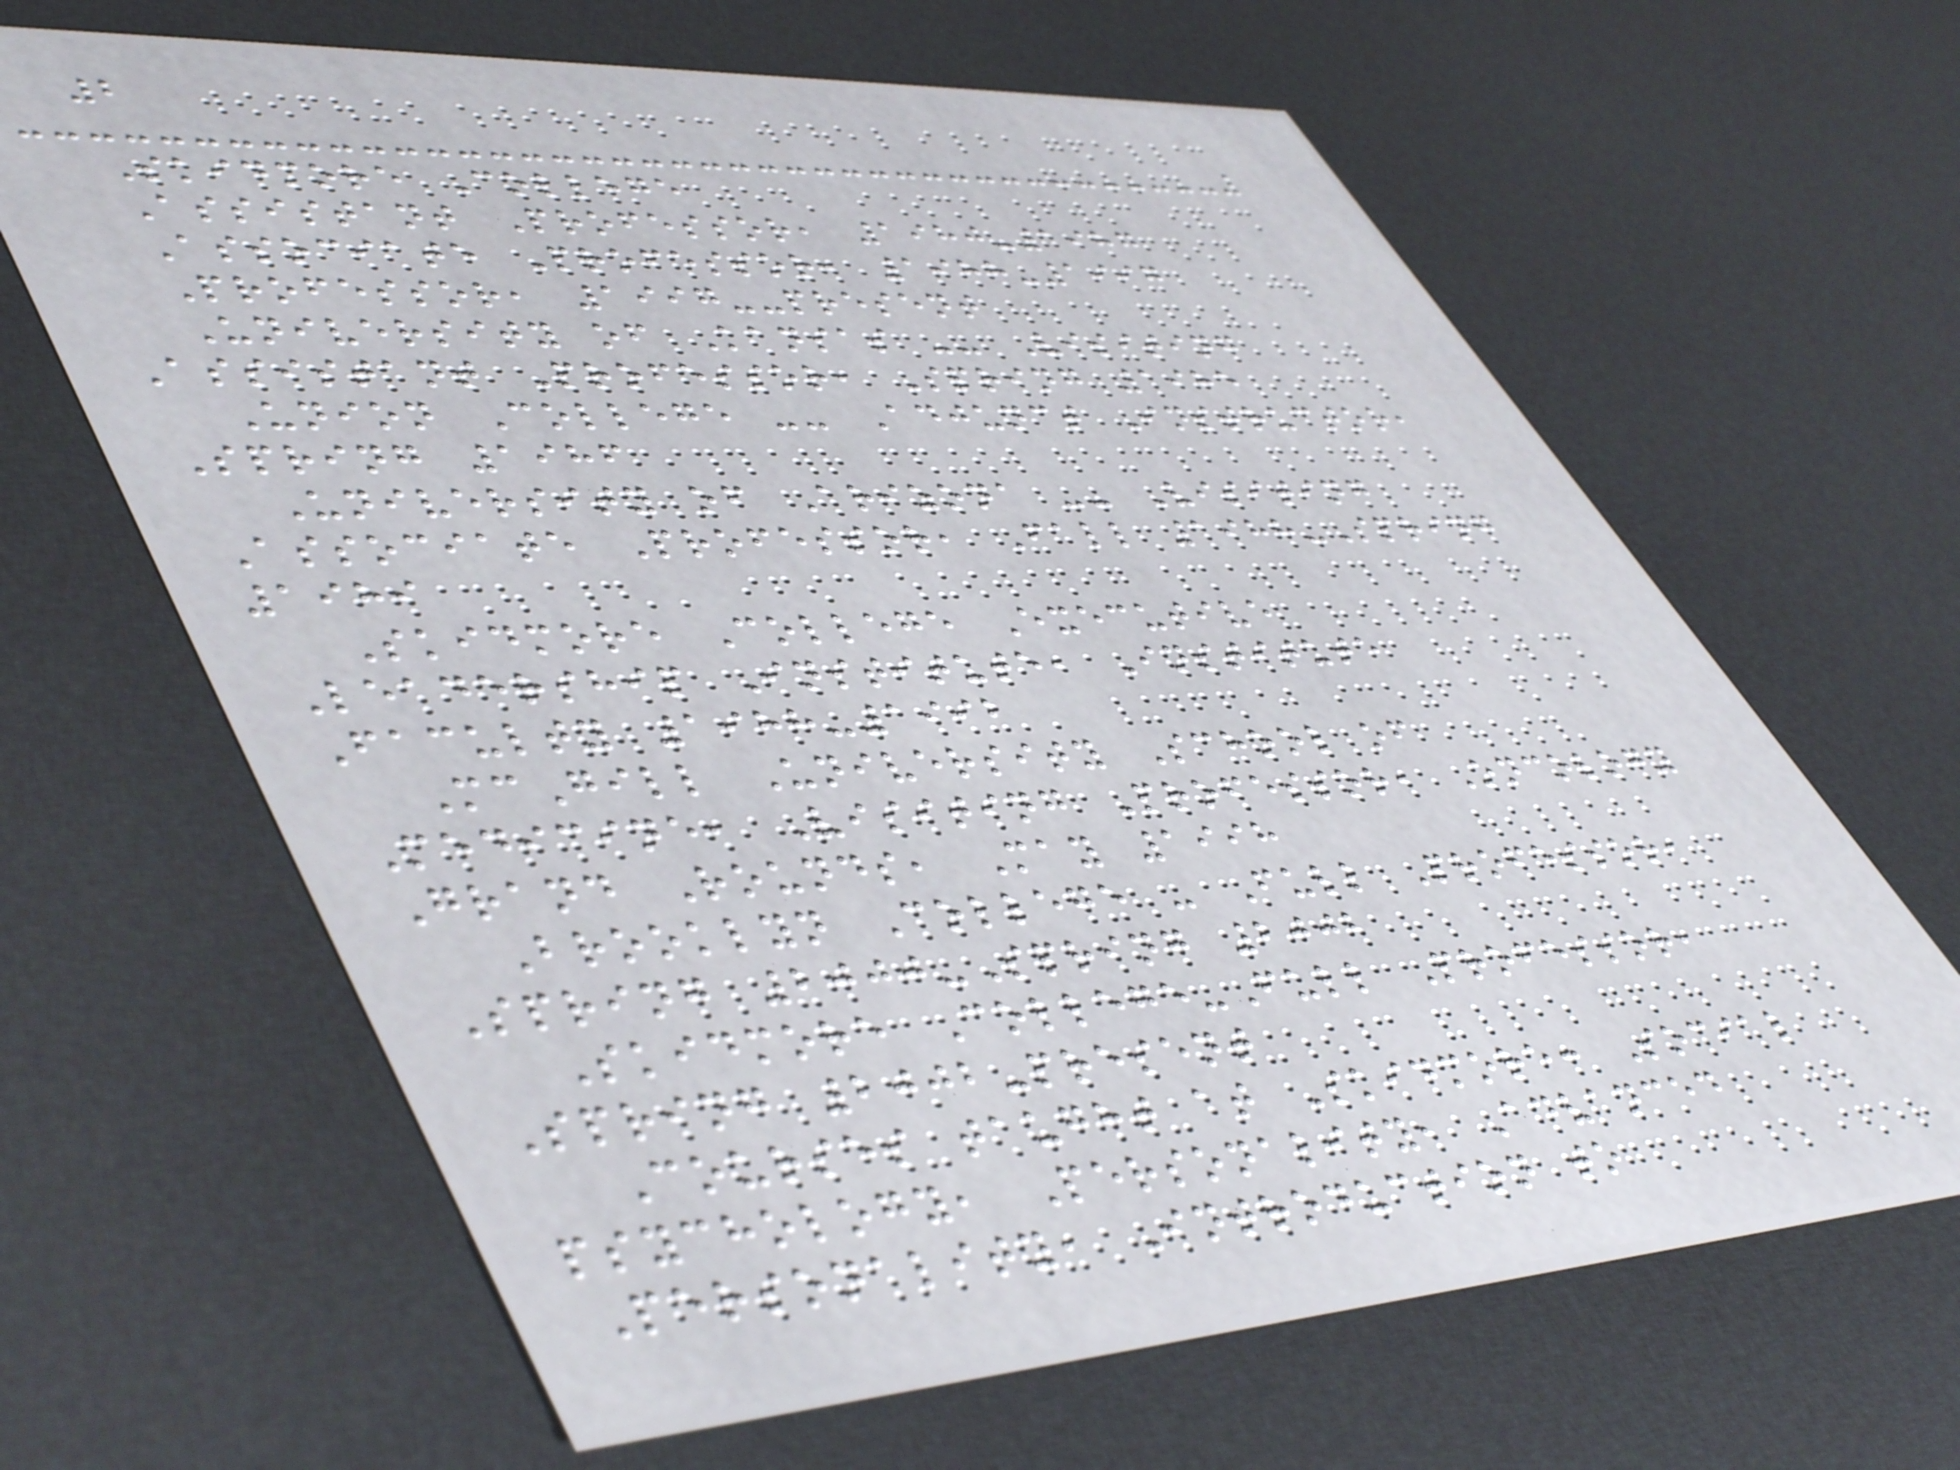2
Skidmore College
Assistant Professor, 1980-1987
Associate Professor, 1988-1997
Professor, 1997--present
University of Kansas -- Visiting
Assistant Professor, Spring 1985
Union College -- Adjunct Instructor,
Spring 1986
University of Arizona -- Visiting
Associate Professor, Fall 1988-Spring
1989
Skidmore College Executive
Leadership Institute, Institute
Faculty 1988-1992
McGill University School of
Medicine, Visiting Professor, Oncology
Grand Rounds, May 1998
Brooklyn College - Full Professor,
Spring 2000-Spring 2002
Skidmore College-Full Professor,
Spring 2002-present
Courses taught at Skidmore: Social
psychology, Personality, Advanced
Personality, Introduction to
